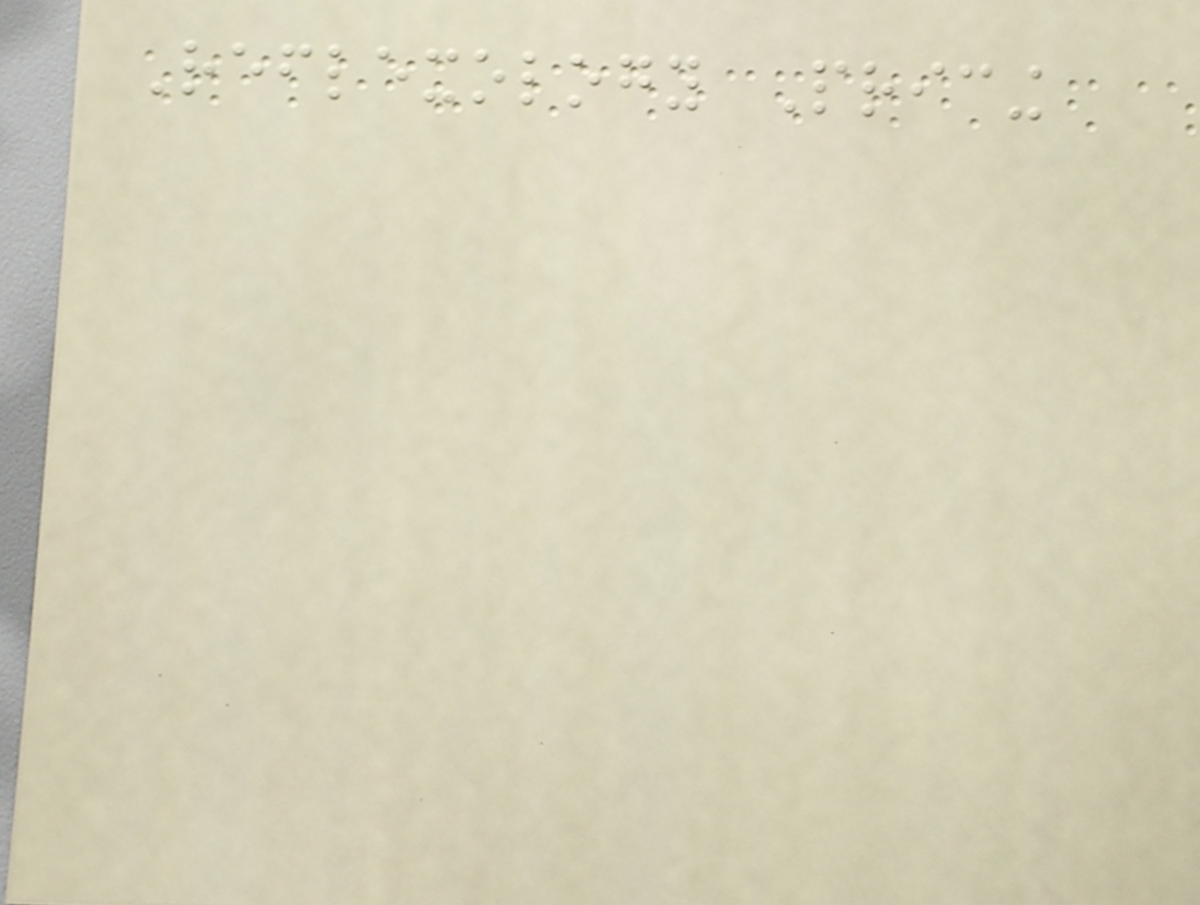Reflexology Pricing
